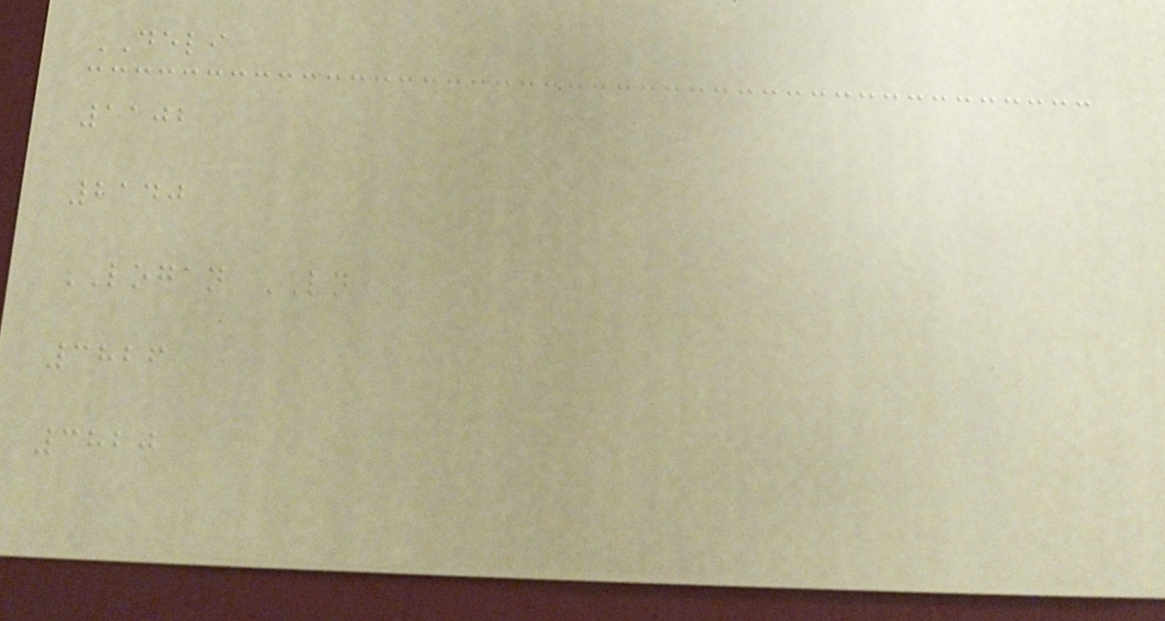DELI
1102
2140
LOGAN LN
3826
3820
